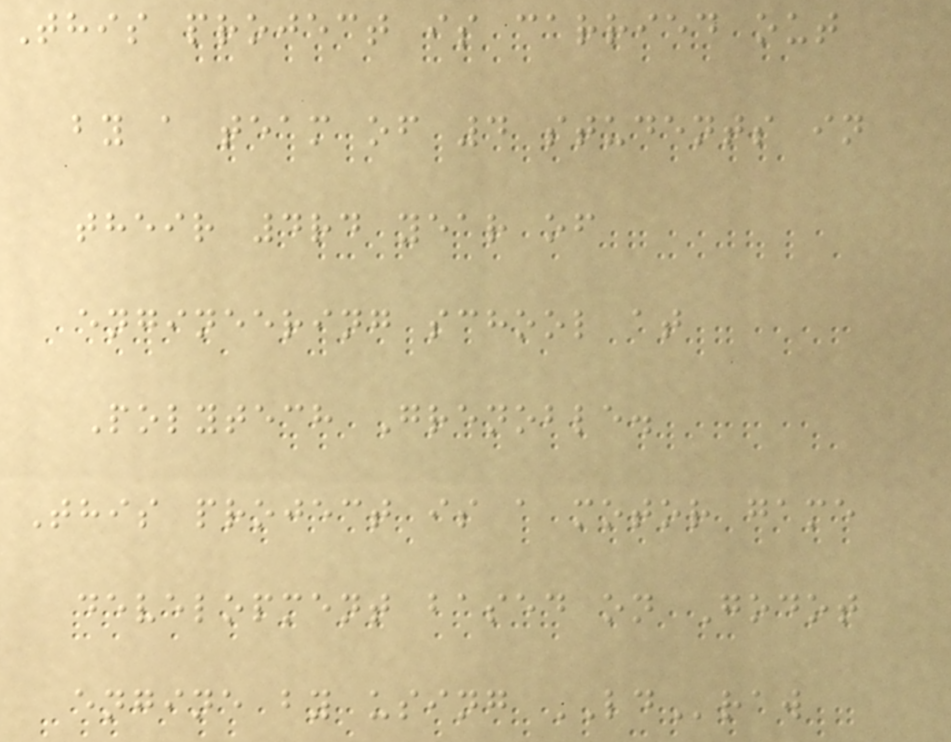This project is carried out
by a team of 4 students in
their 4rd year of
engineering school at
Polytech Grenoble.
This project is a motor game
development based on Godot
engine by using LDraw
